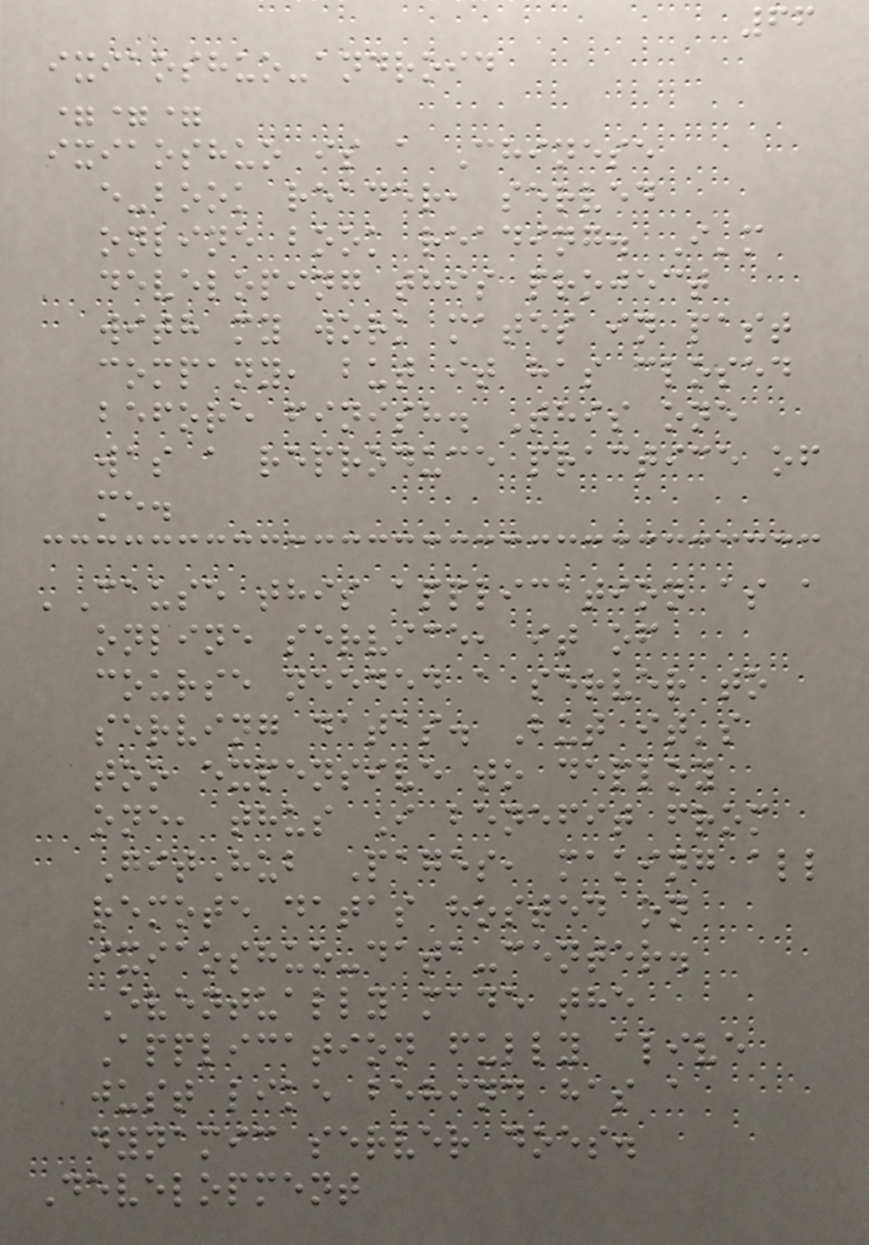66
ixiaoshuo-android
===
ixiaoshuo is a Chinese
e-book reader, served
online book reading. I'm
developing this project
with my work mates in past
company, but it has closed
before finish. This one
was a reproduce practice of
me.
'Cause this application as a
online service, it of
course needed a server to
serving datas. But it's
too expensive to deploy
one, thus I benefit from
GitHub Pages, making all
remote datas hosted on
ixiaoshuo-data-center.
Eventually made the
Application fully alive
just like behind has a
dynamic server does.
Development
